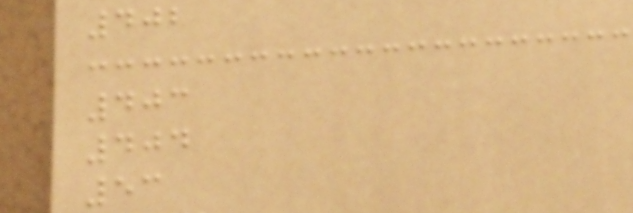402
403
404
53
